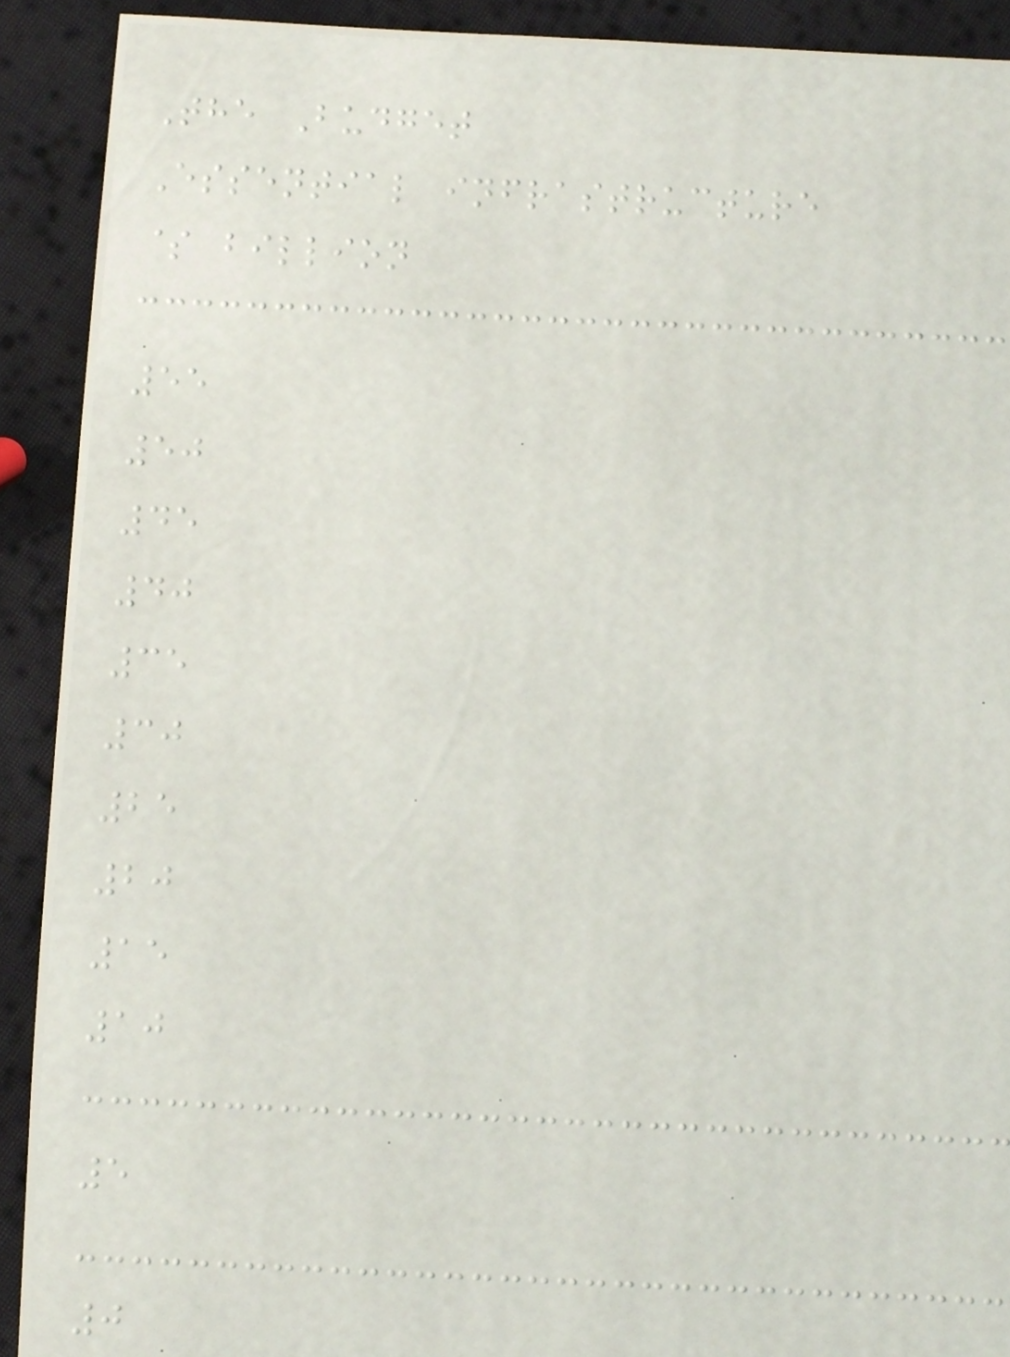The Budget
Essential infrastructure
$ billion
55
50
45
40
35
30
25
20
15
10
5
0
